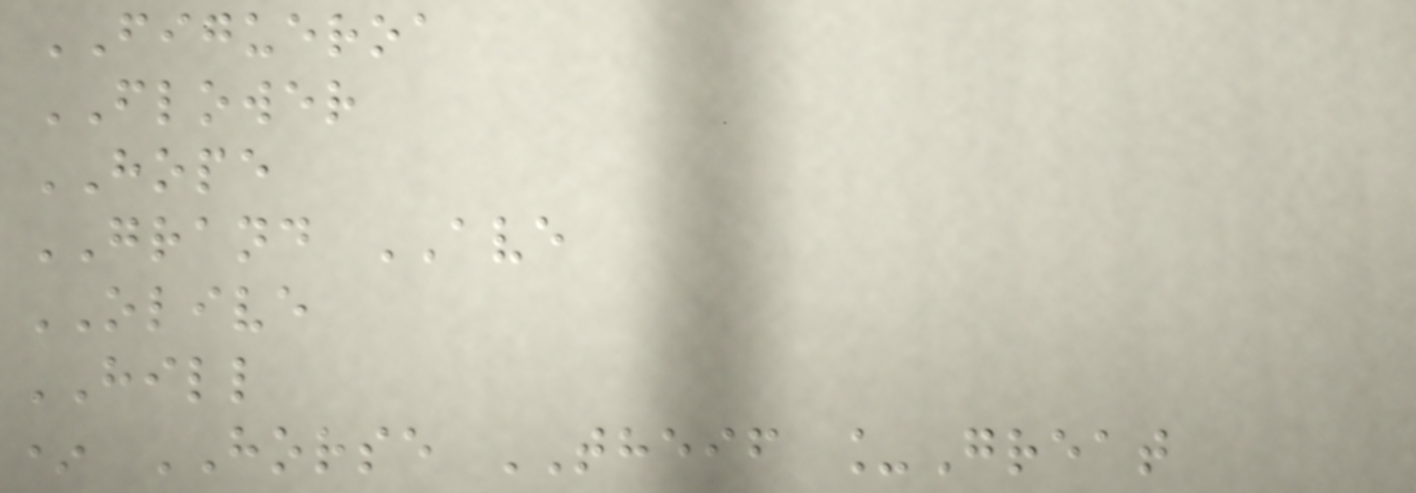FIGUEROA
FLOWER
HOPE
GRAND AVE
OLIVE
HILL
* HORSE THEIF _Great
